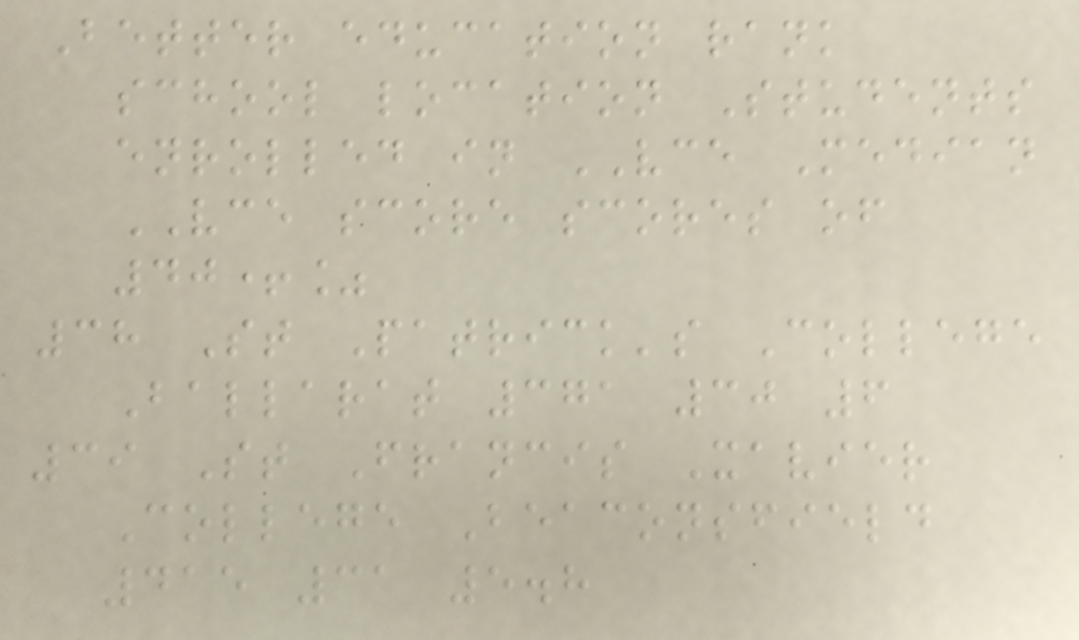Better education rank
school location Students
enrolled in VCE Median
VCE score scores of
40+%
38 St Patrick's College
Ballarat 371 30 6
39 St Francis Xavier
College Beaconsfield
415 31 5.8
